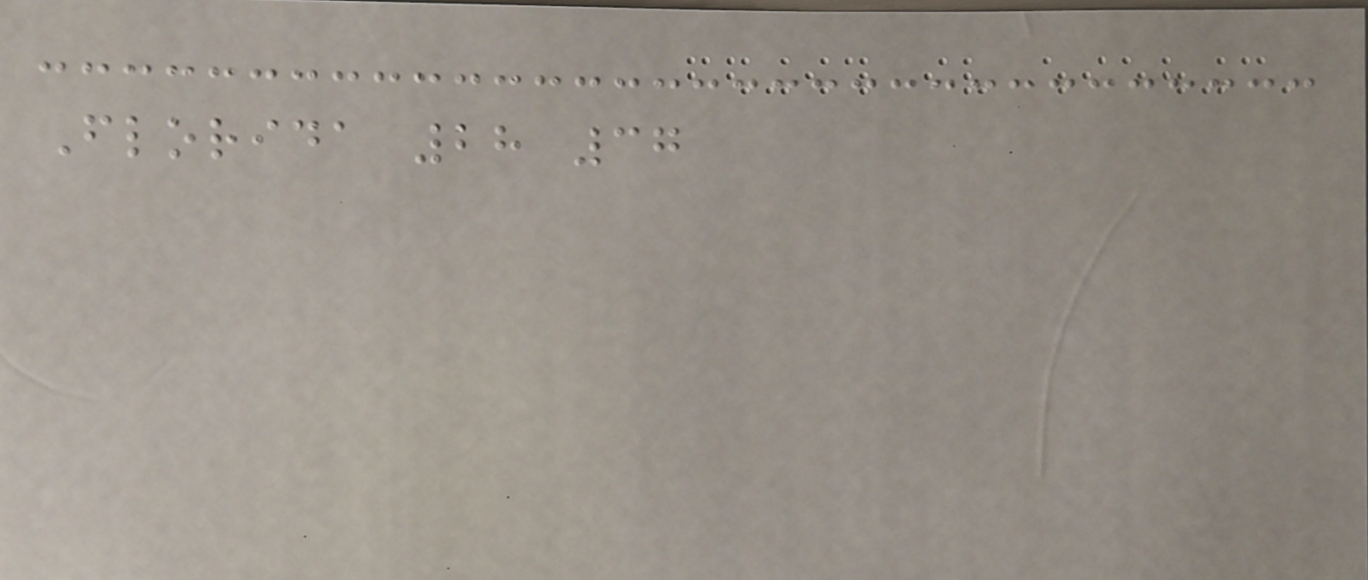Florida 28 37
